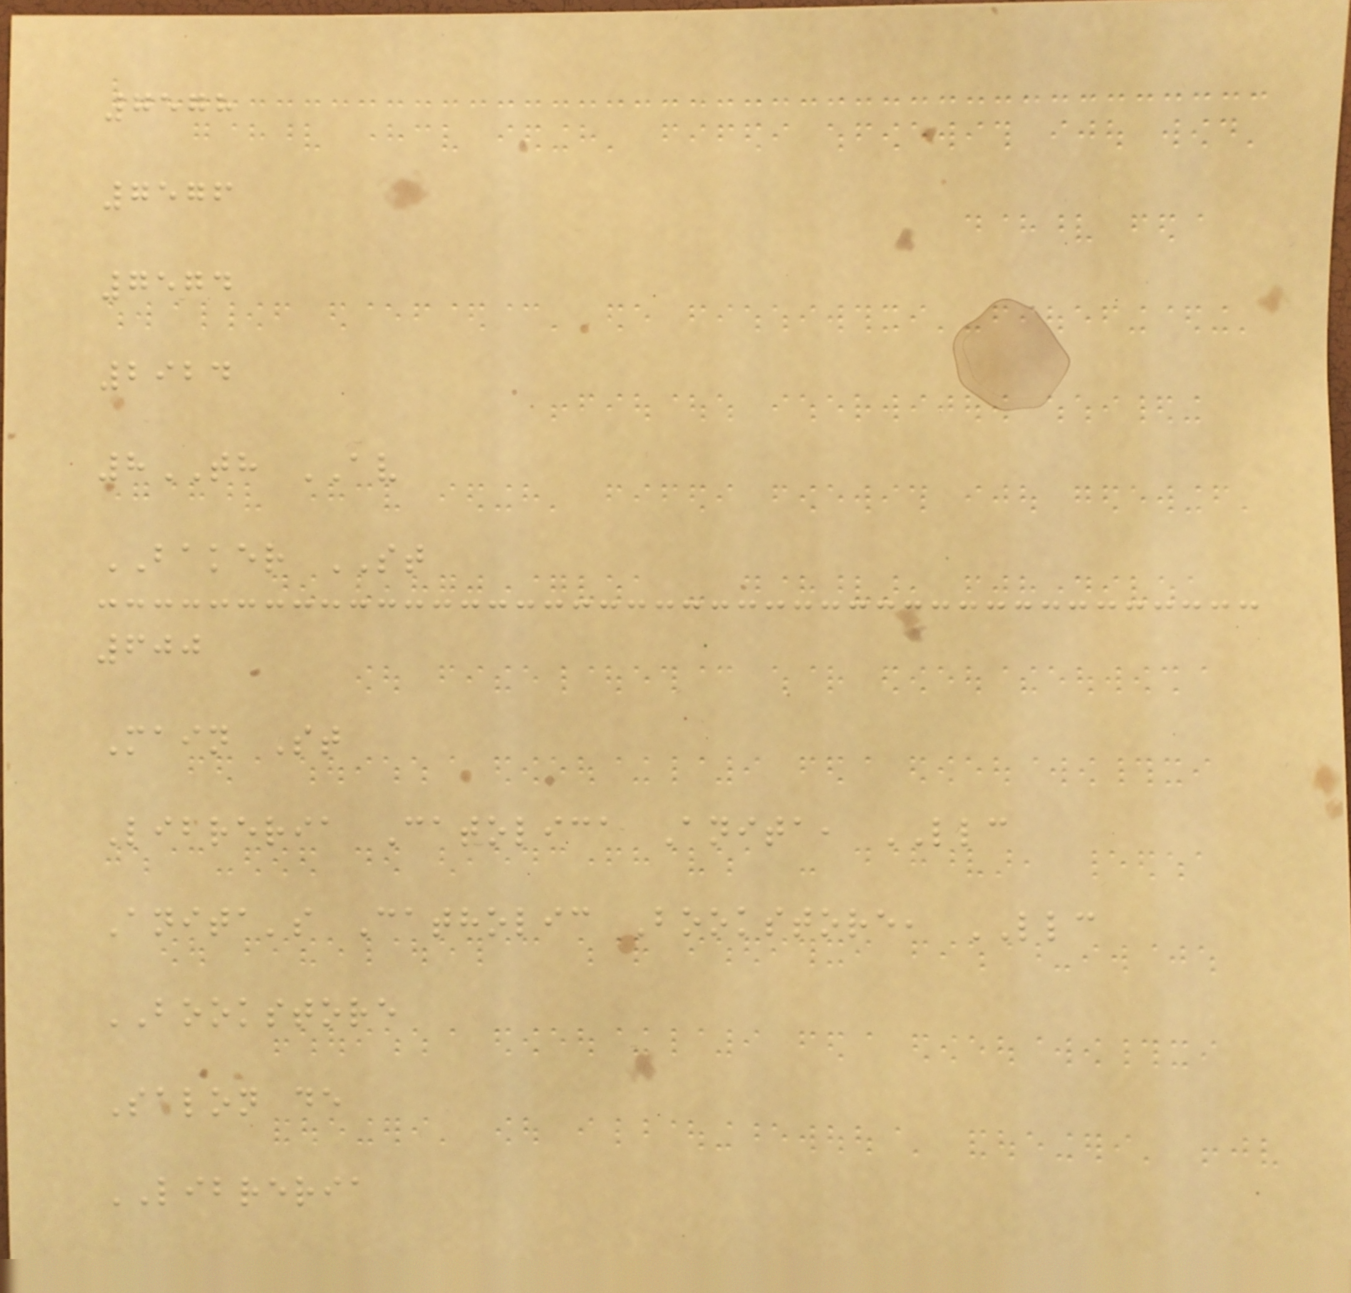7578
7576
7574
2924
8TH AV
BAKER ST
600
Main St
Libreria Catolica Anita, LLC
Anita's Catholic Bookstore, LLC
BOOKSTORE
Salon de
LIBRERIA
